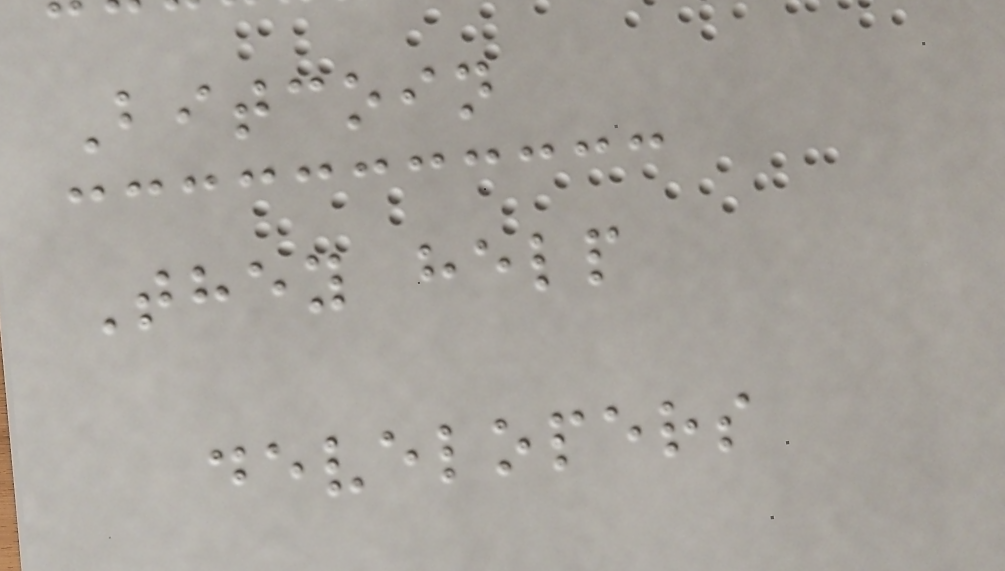Bitcoin
They help
developers
